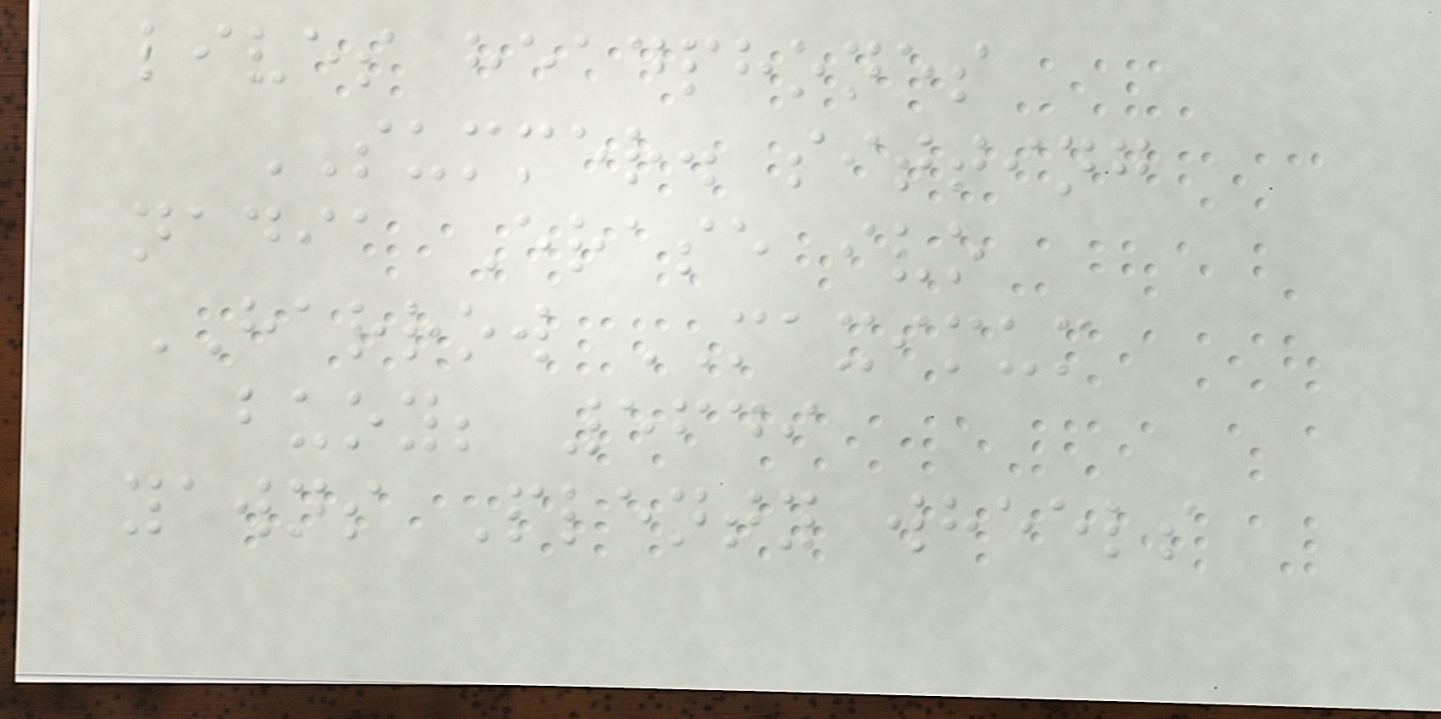lives headphones
SUMMER. sitting
nadia Erase ivo
HARROW MAXIMUM
buoy; 5649
yawns Plenty wheels
